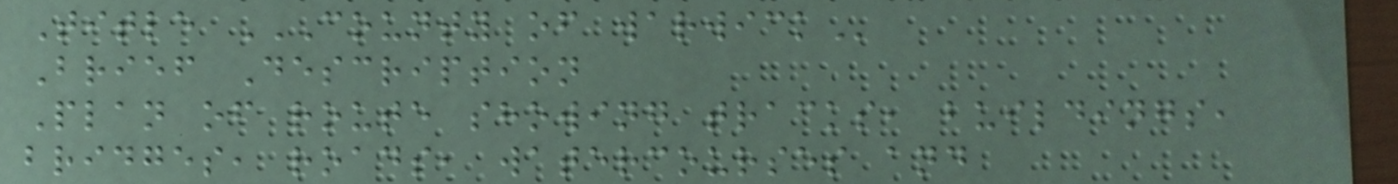Title COUNTY OF WARWICK
Brief Description
Plan of route showing tracks, buildings,
bridges, roads, watercourses and
